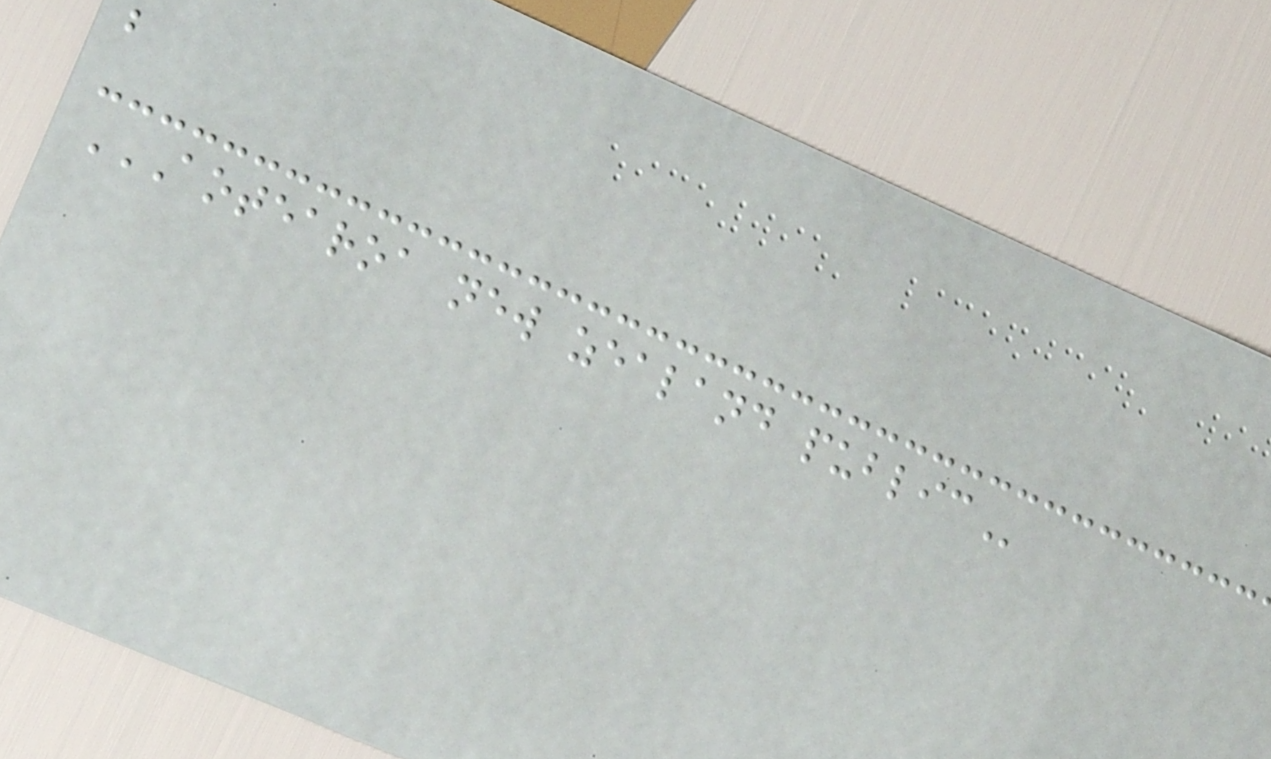b
AOTEAROA NEW ZEALAND PUBLIC
